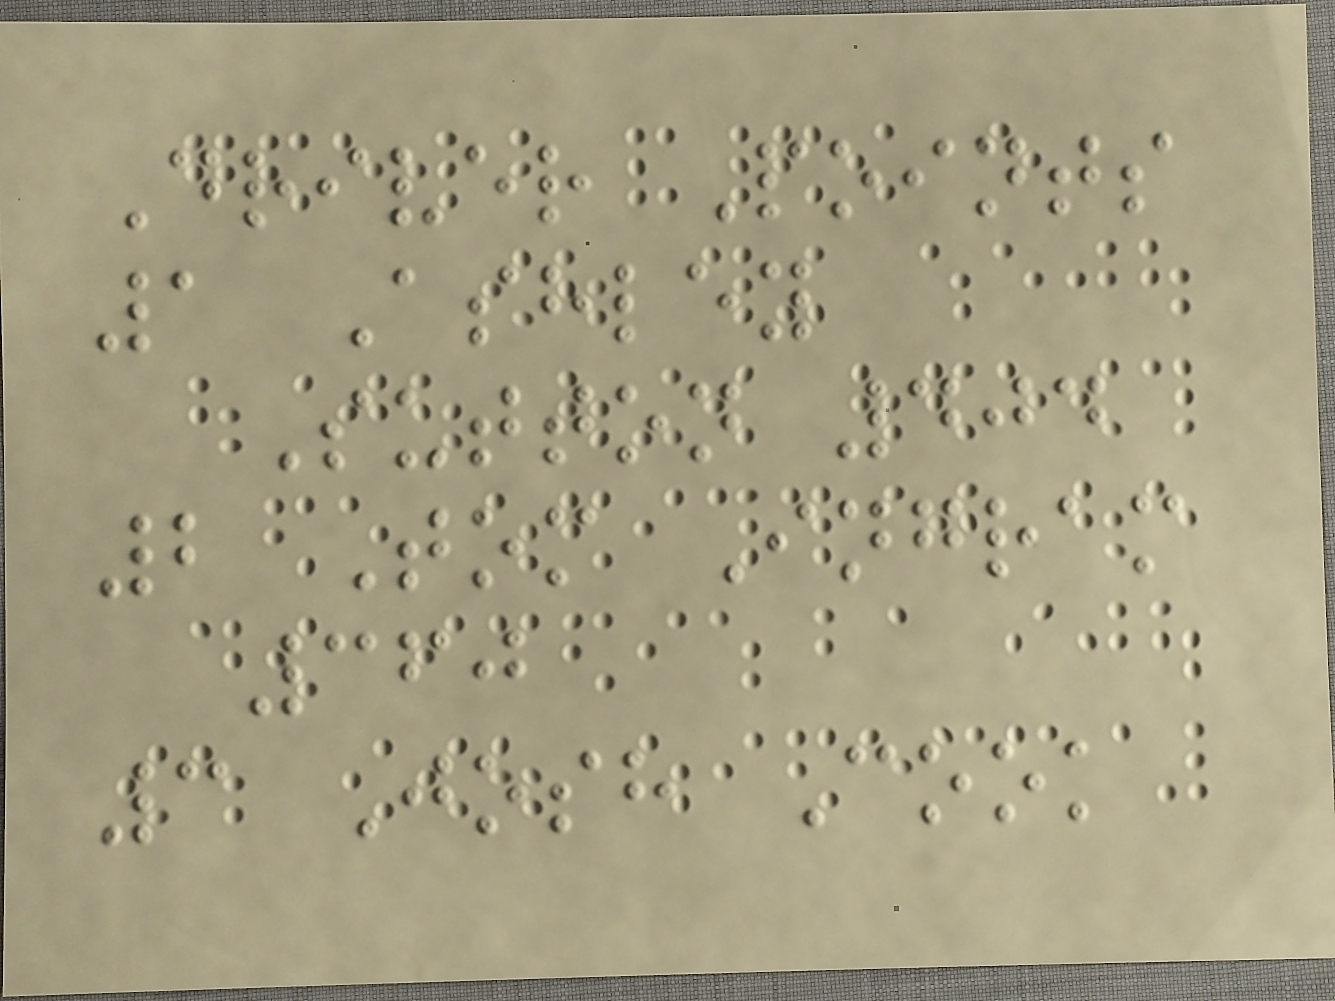Driver Points
1 Ashley
Sutton 404
2 Tom Ingram
360
3 Josh Cook
